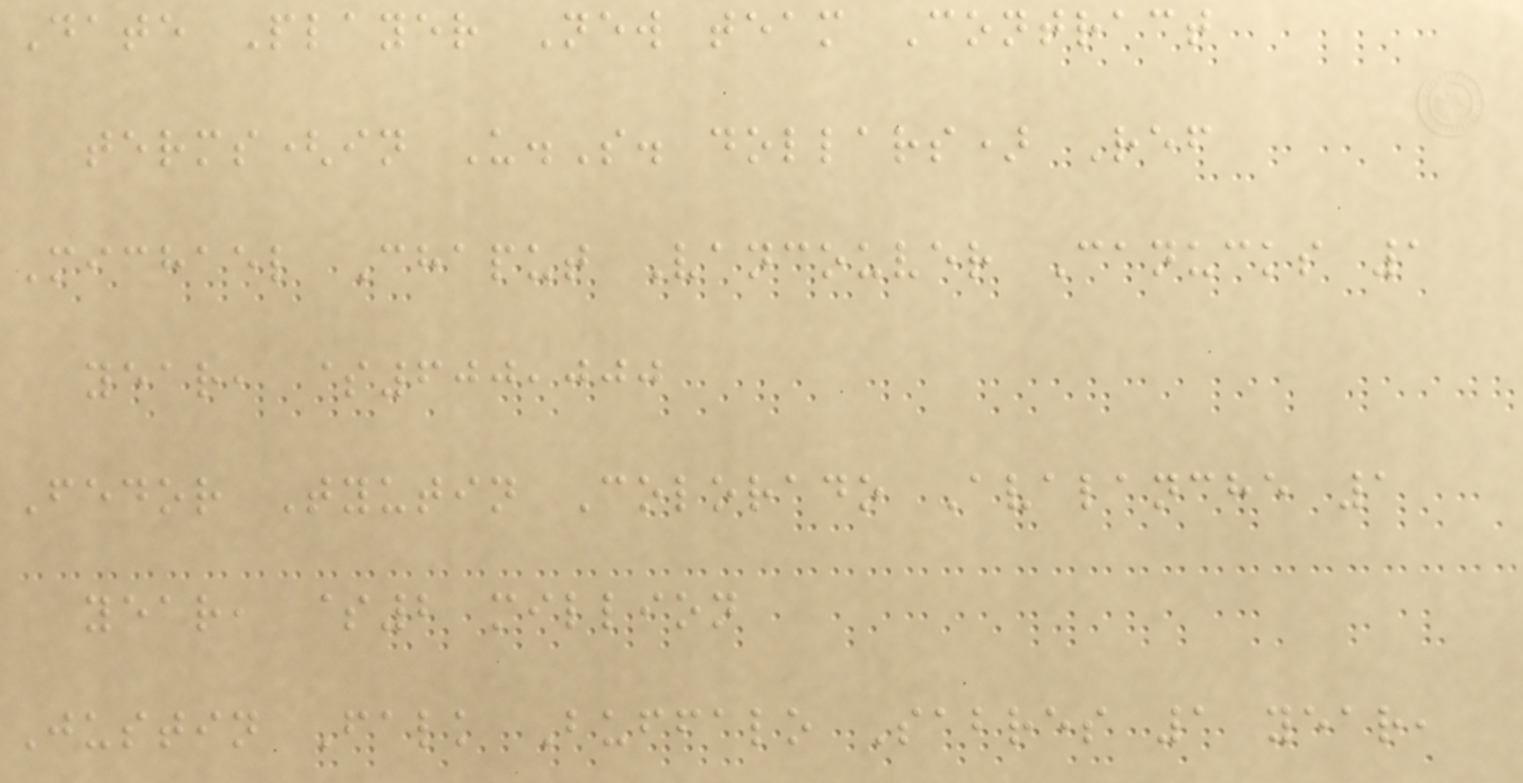Date Player New team Contract
terms(in U.S. dollars) Ref
Michael Chaput Vancouver Canucks 1
year, $600,000
Fedor Tyutin Colorado Avalanche 1
year, $2 million
Justin Falk Buffalo Sabres 1 year,
